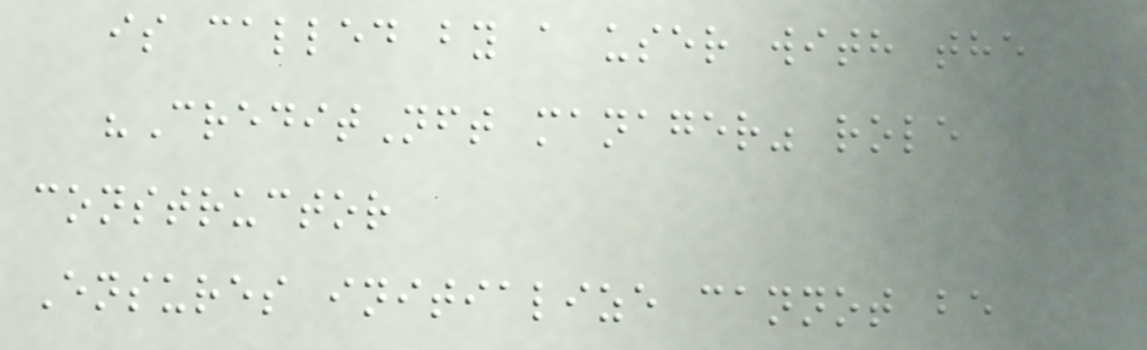is called by a user with the
"CreditNft manager" role
constructor
Ensures initialize cannot be
